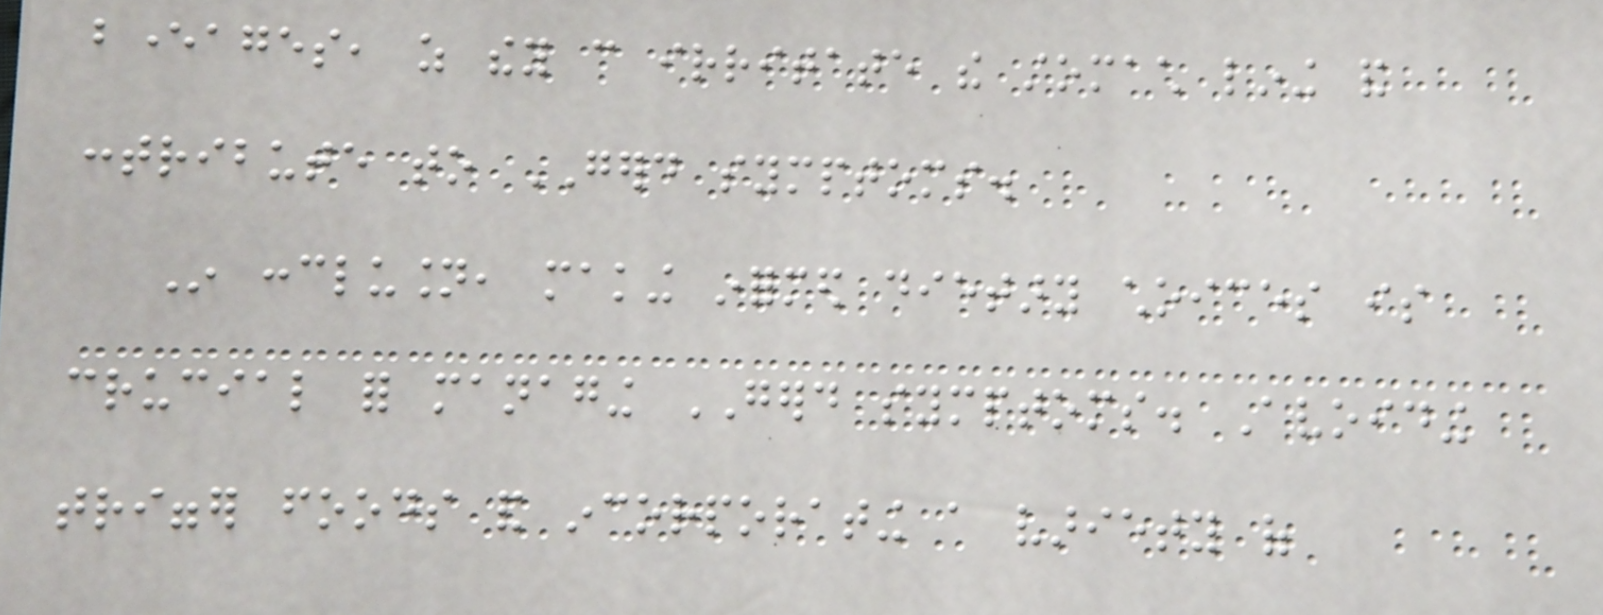beverages, as they can irritate the stomach lining and
contribute to GERD symptoms.
In conclusion, making informed dietary choices is
crucial for managing GERD symptoms. Avoiding
trigger foods and incorporating a variety of
